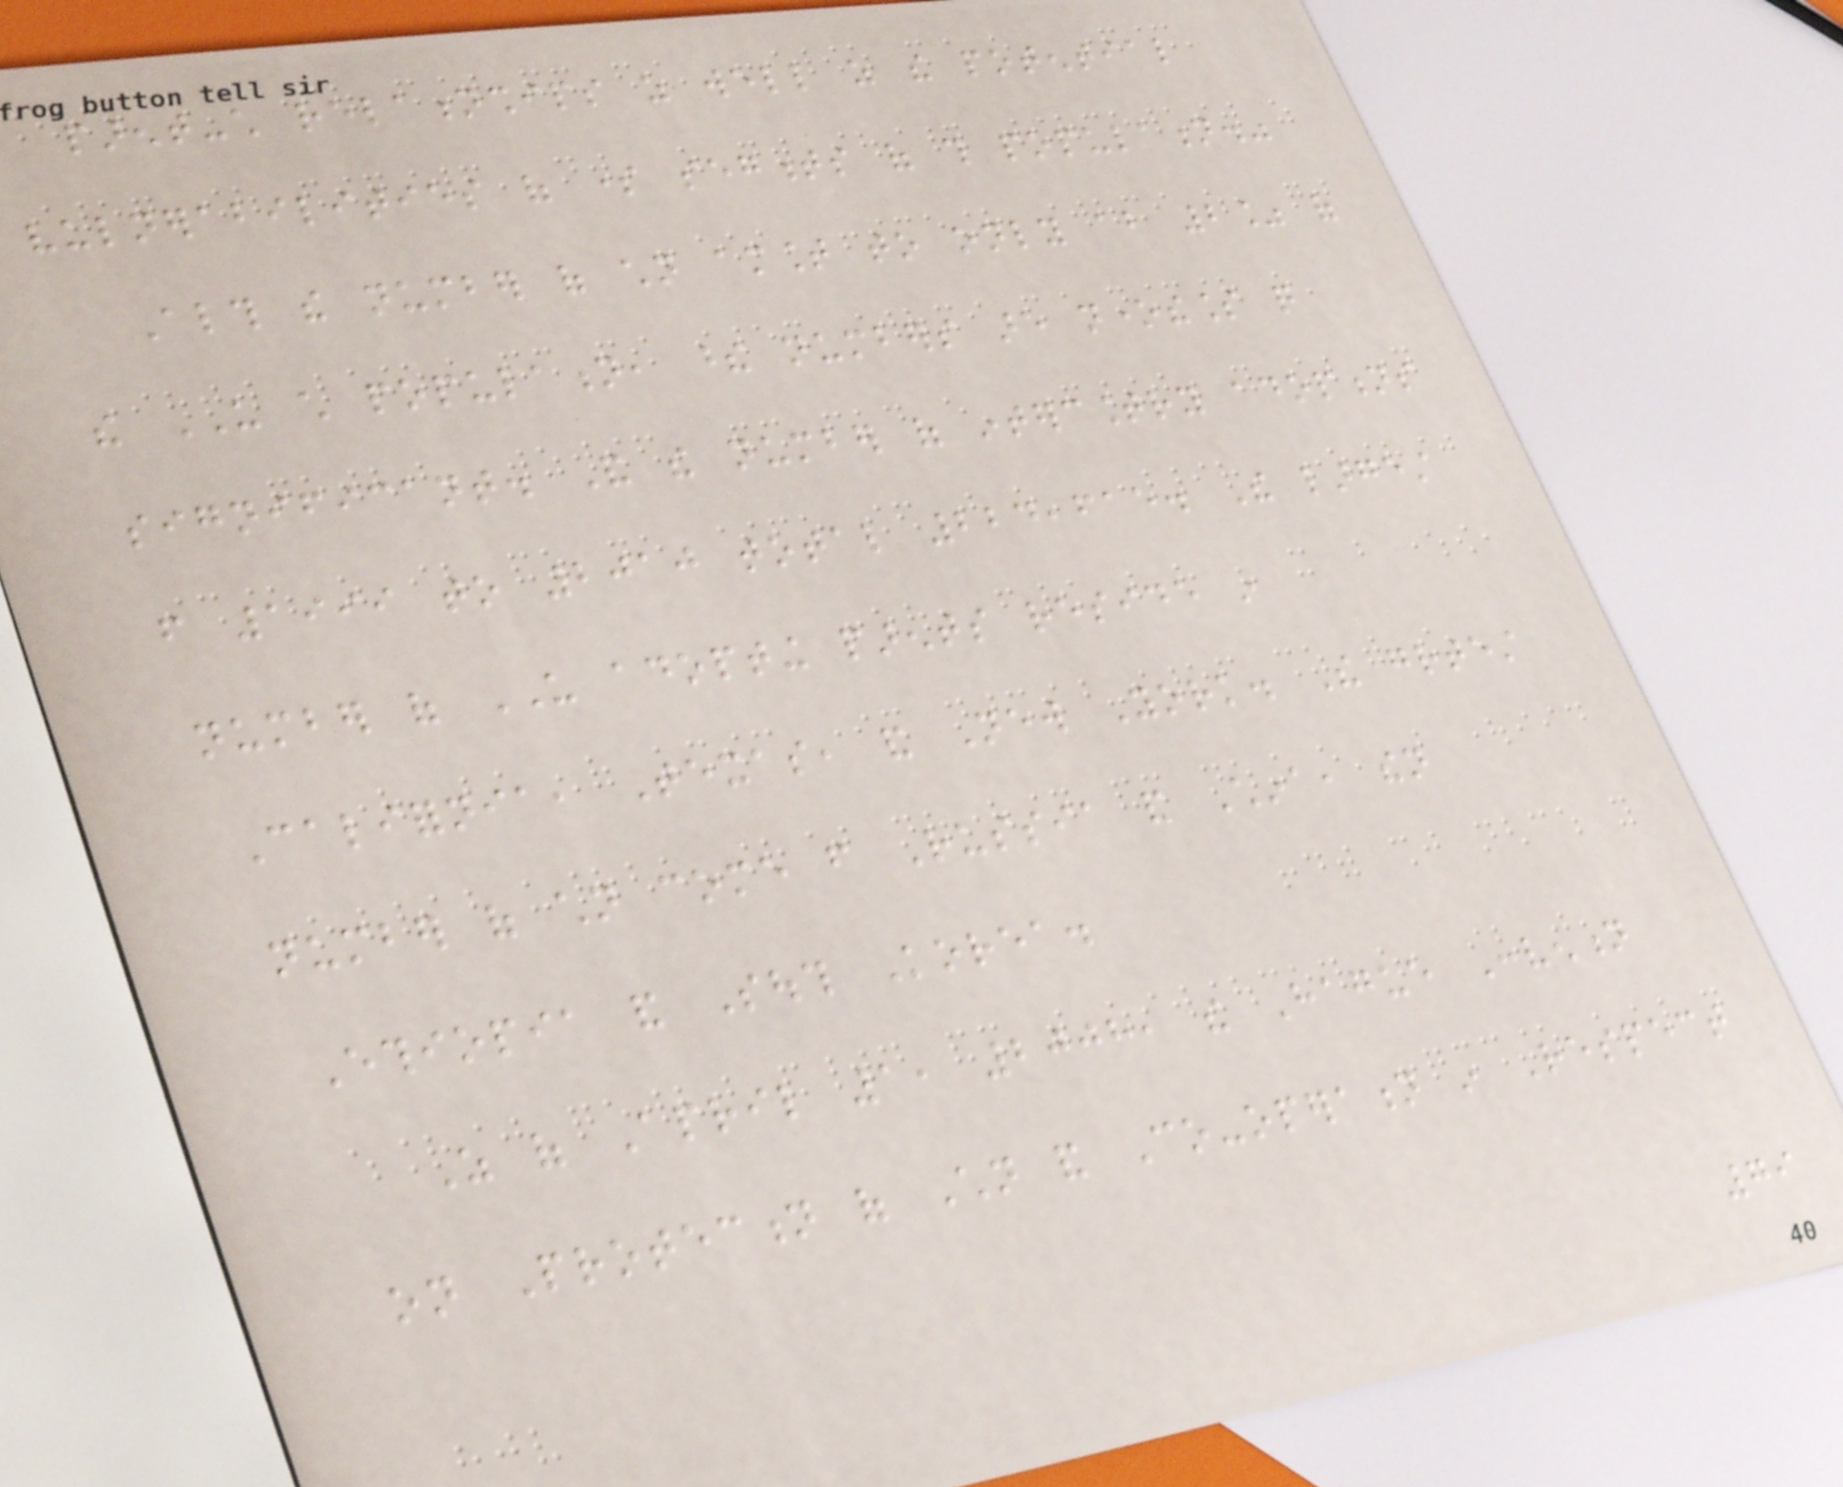parent-child relationships as well as the potential
vulnerabilities of some segments of this population."
Although the number of children amount to only about 2% of
the US child population, these numbers are nonetheless quite
significant. And the number of intercountry adoptions
from 1999 to 2010 total 224,615. The largest
number of US adopting parents reside in
California, Texas, and New York. The greatest
number of children come from Russia and China, then
Ethiopia and South Korea.
As of April 1, 2008, the Hague Convention
on Protection of Children and Co-operation in Respect
79
